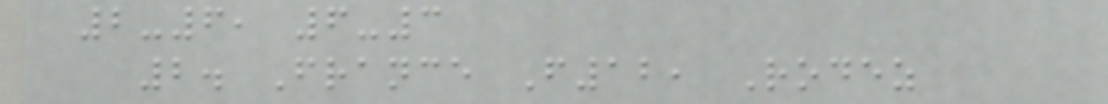2-6, 6-3
2. France F12, Rodez
